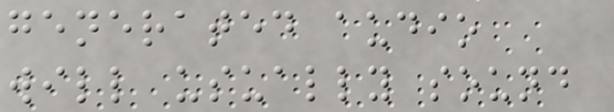generated audio
will usually sound
